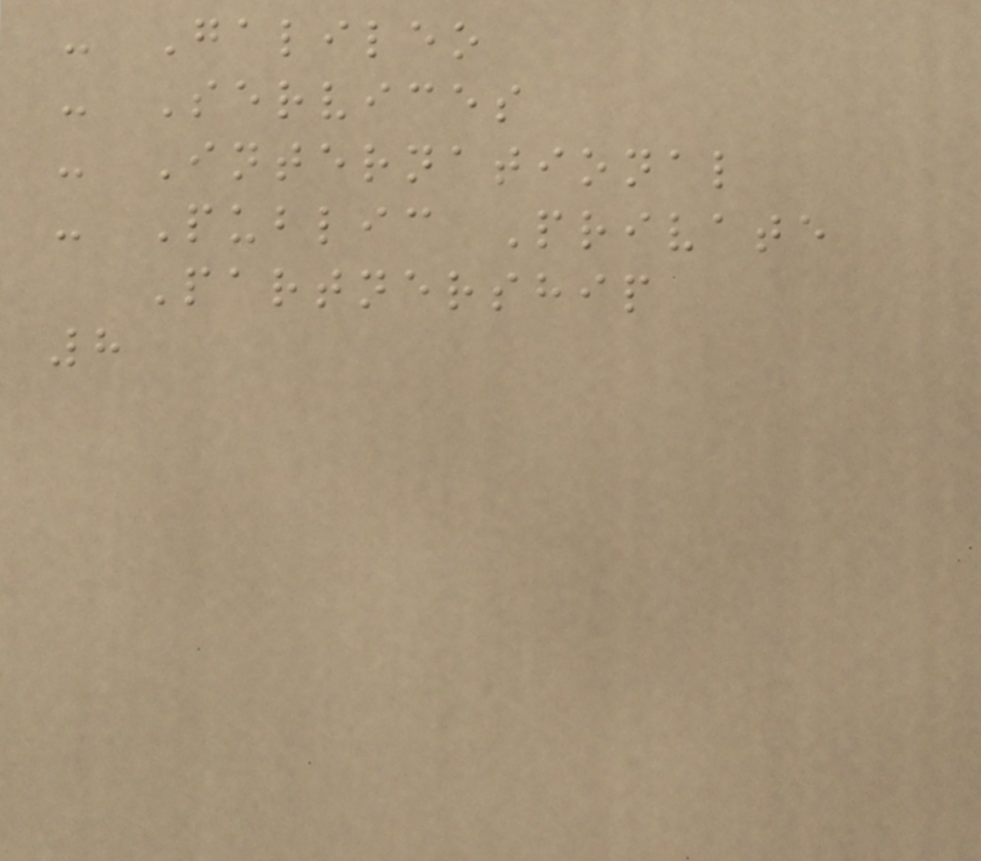- Galileo
- Services
- International
- Public Private
Partnership
8
